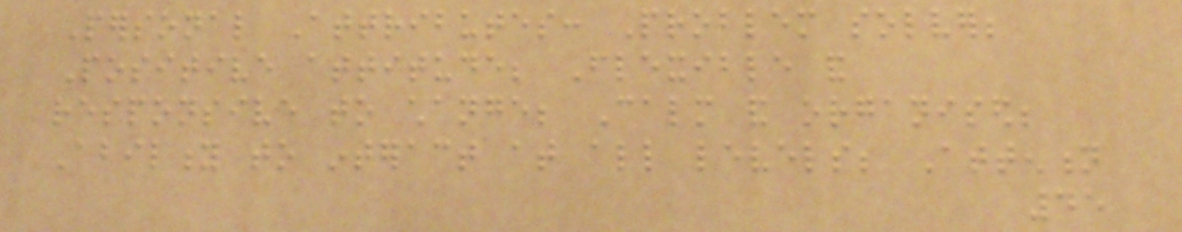Personal Attributes: Problem solver;
Positive attitude; Flexible and
responsive to change; Calm and organised;
Ability to interact at all levels; Attention
45
